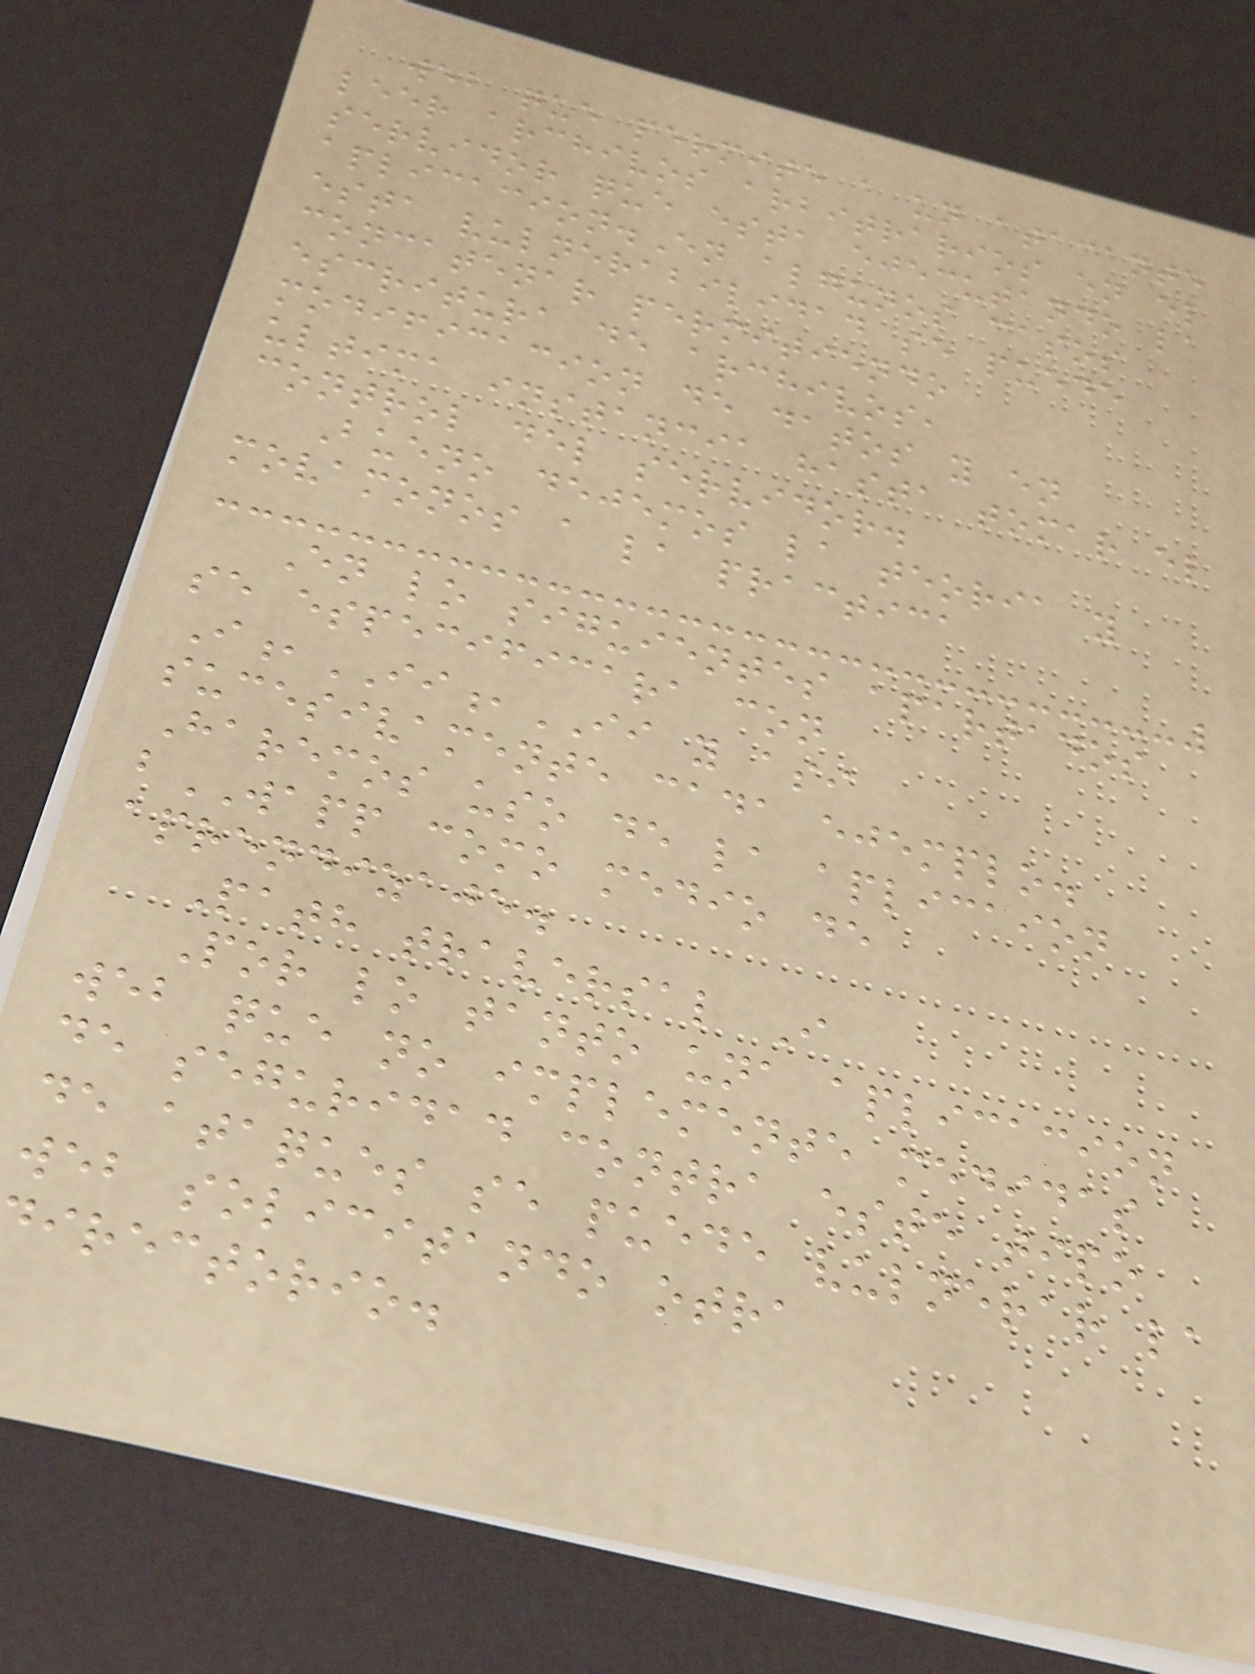web que permite a un atacante
leer archivos arbitrarios en el
servidor que esta ejecutando la
aplicacion.En algunos casos
esta vulnerabilidad se puede
concatenar permitiendo
escritura de archivos,
modificacion de datos y en
ultima instancia hasta tomar el
control del servidor.
Bueno dejemos la teoria y
movamonos a la practica
En lo siguientes apartados
se especificara con
I,II,II y asi
sucesivamente cada ejemplo.
Haremos uso de la aplicaion
bWAPP como medio de
aprendizaje.
Path traversal I
Por lo tanto una aplicacion
web que no implemente medidas
de seguridad contra este tipo
de ataques se puede vulnerar la
web solicitando otra
irectorio.
